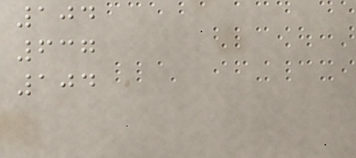104
637
104
